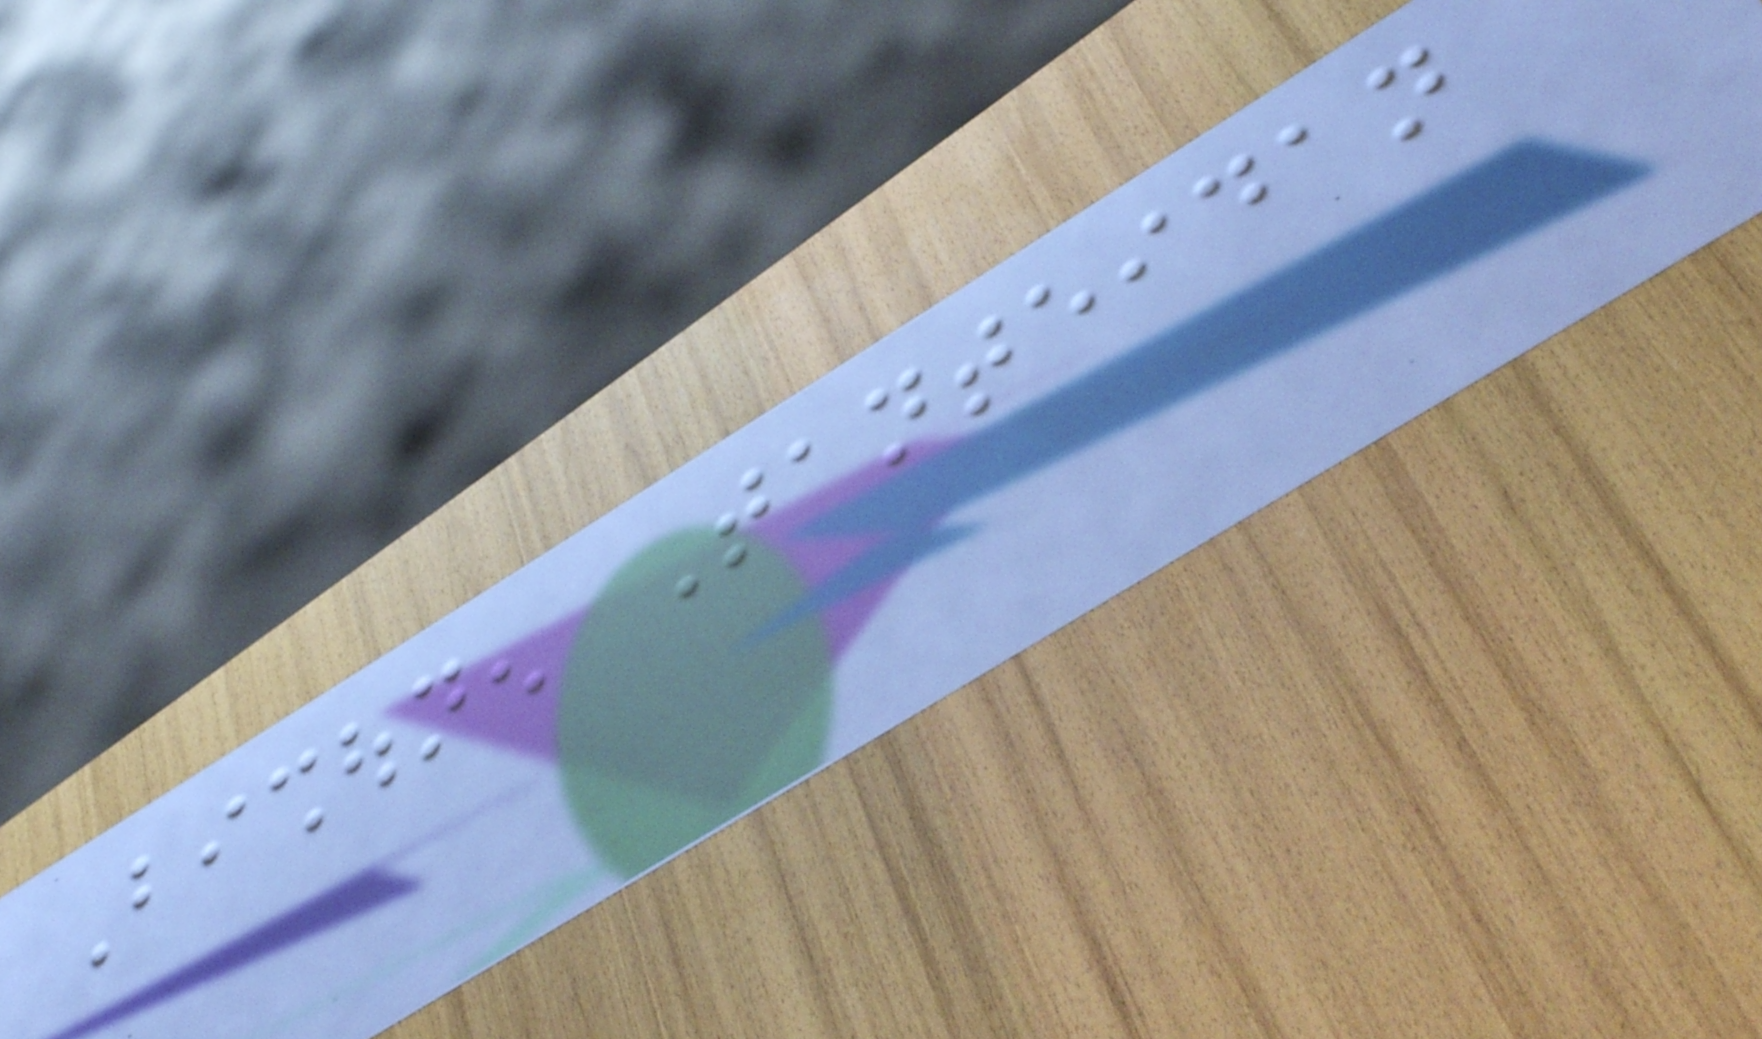Bishounen Tanteidan
